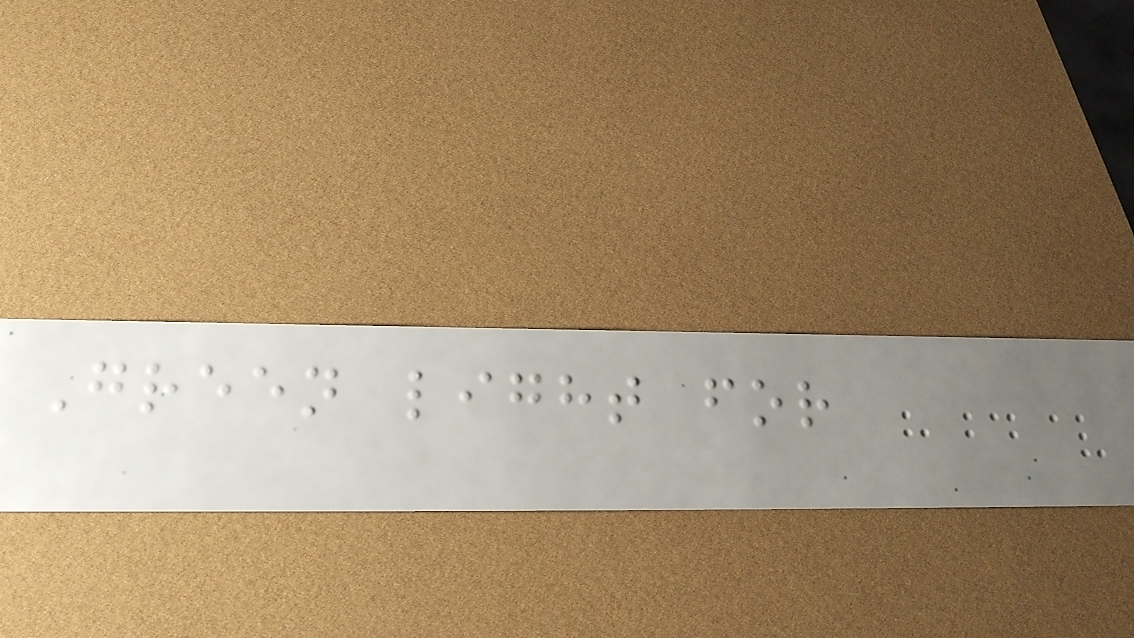Green light for
